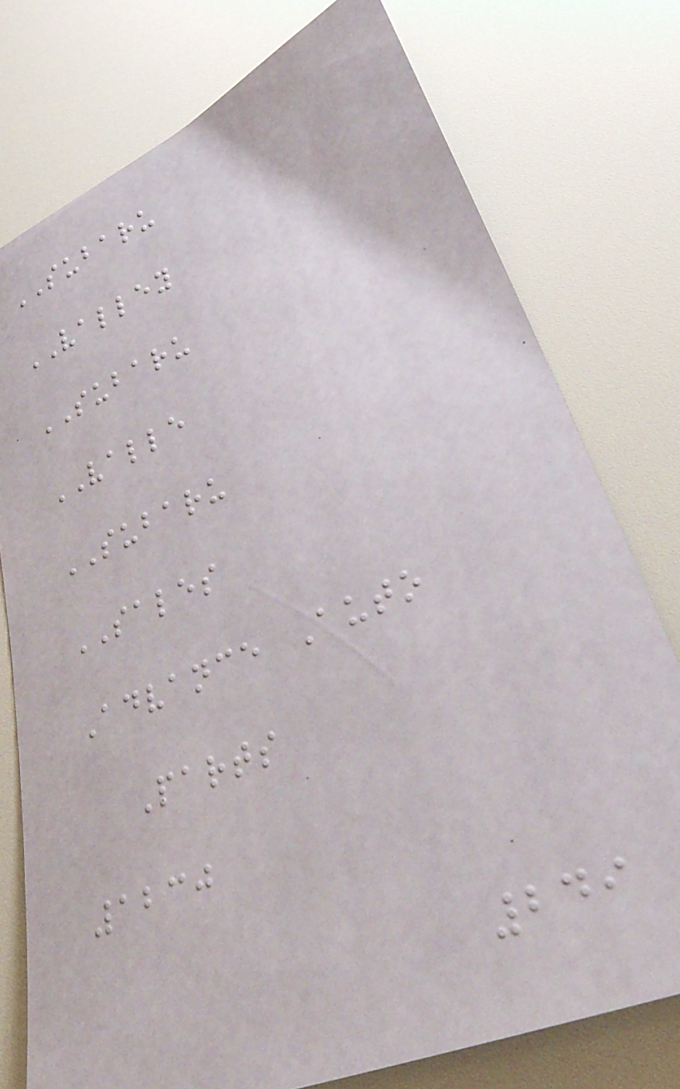SUBARU
VALLEY
SUBARU
VALLE
SUBARU
SALES
Advance Auto
Parts
1230
249
